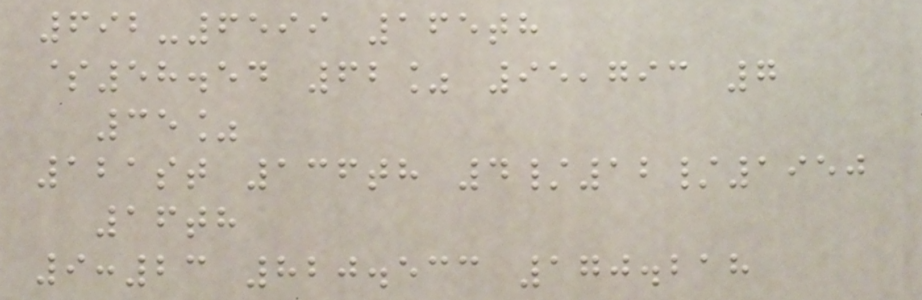692-6599 165th
$58.54 62% 95,793 7
35%
121st 136th 4/12/1950
16th
9:23 820.533 170.218
